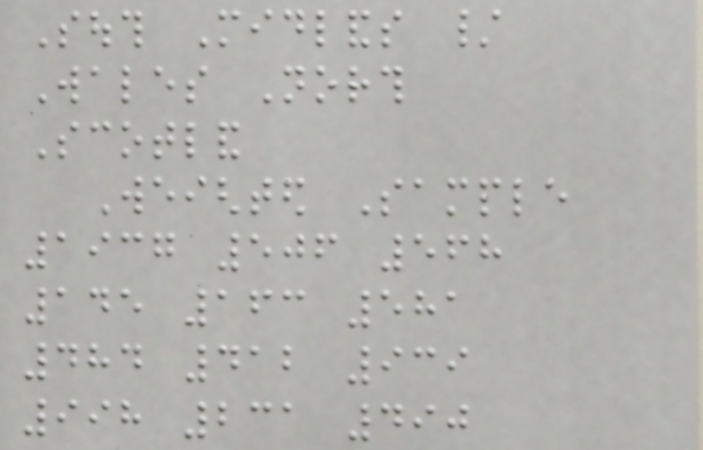South Midlands /
Wales North
Scotland
Weighted Sample
1937 506 568
145 163 581
484 412 939
998 231 490
